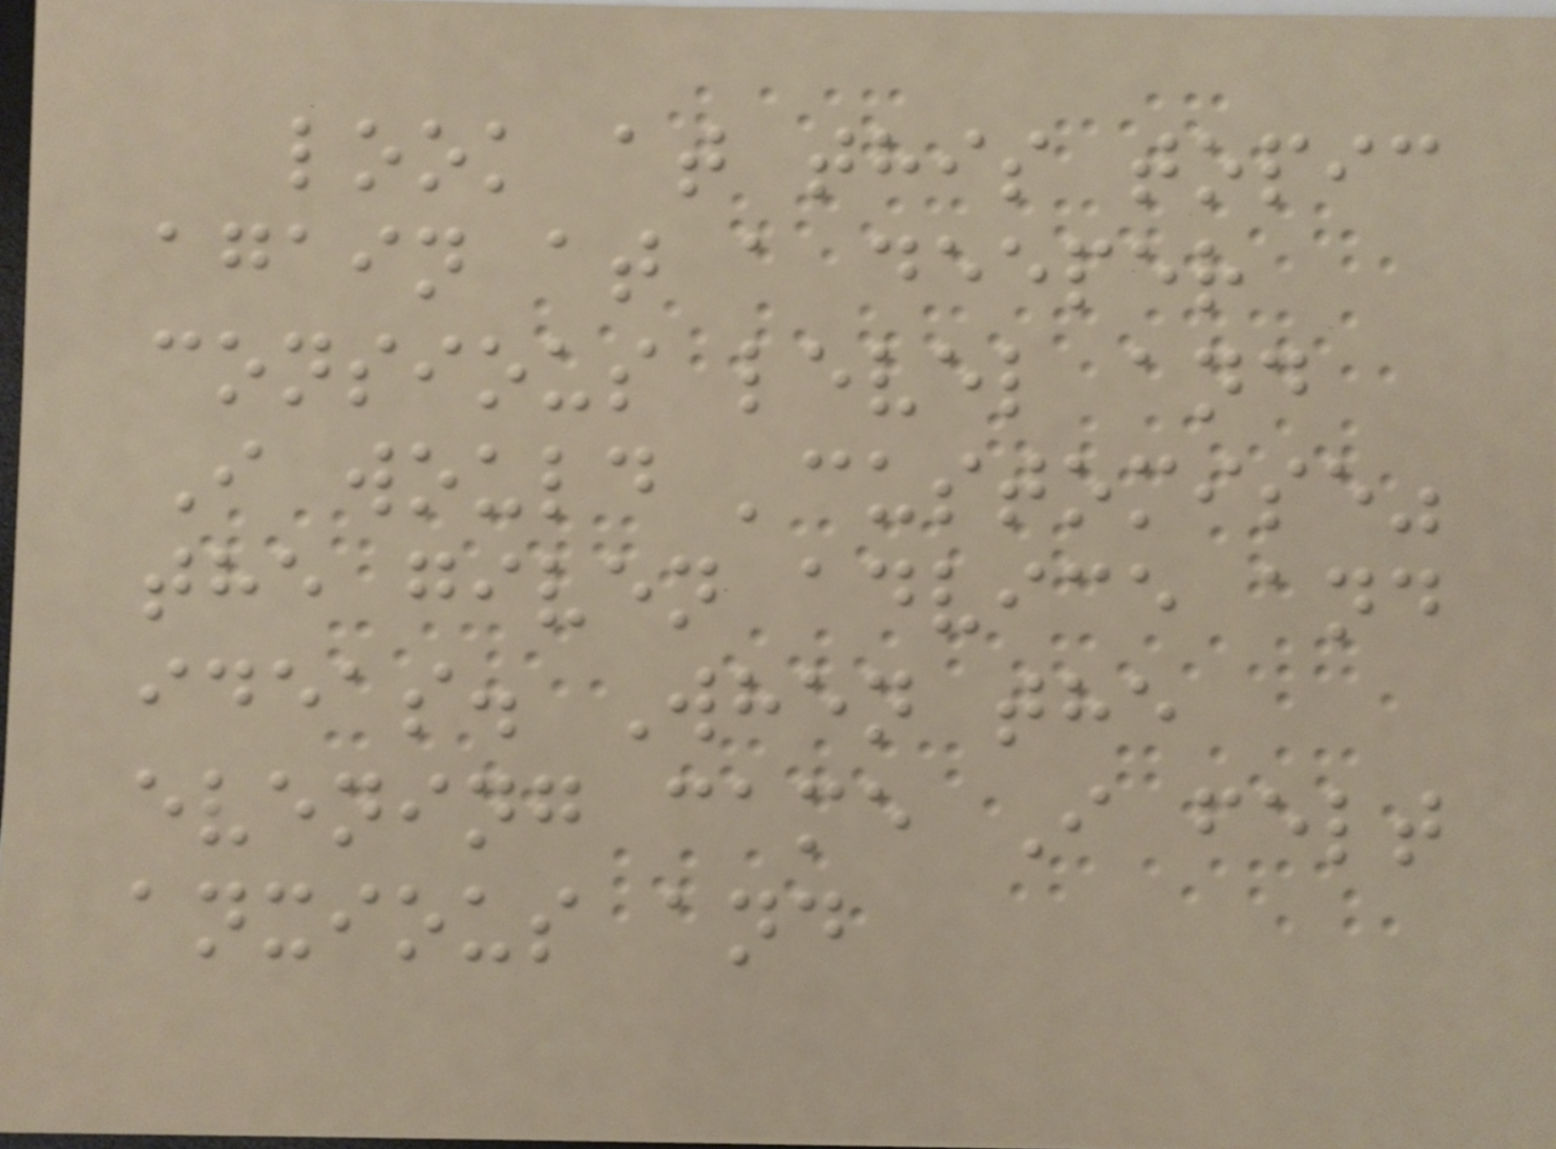look at this topic
again at a deeper
consious level and
I would 'customise"
the given advice and
ideas. When the
evening came I felt
anxious and
